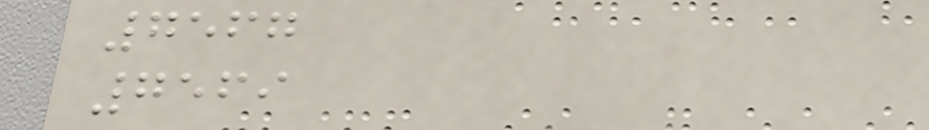7567
7569
